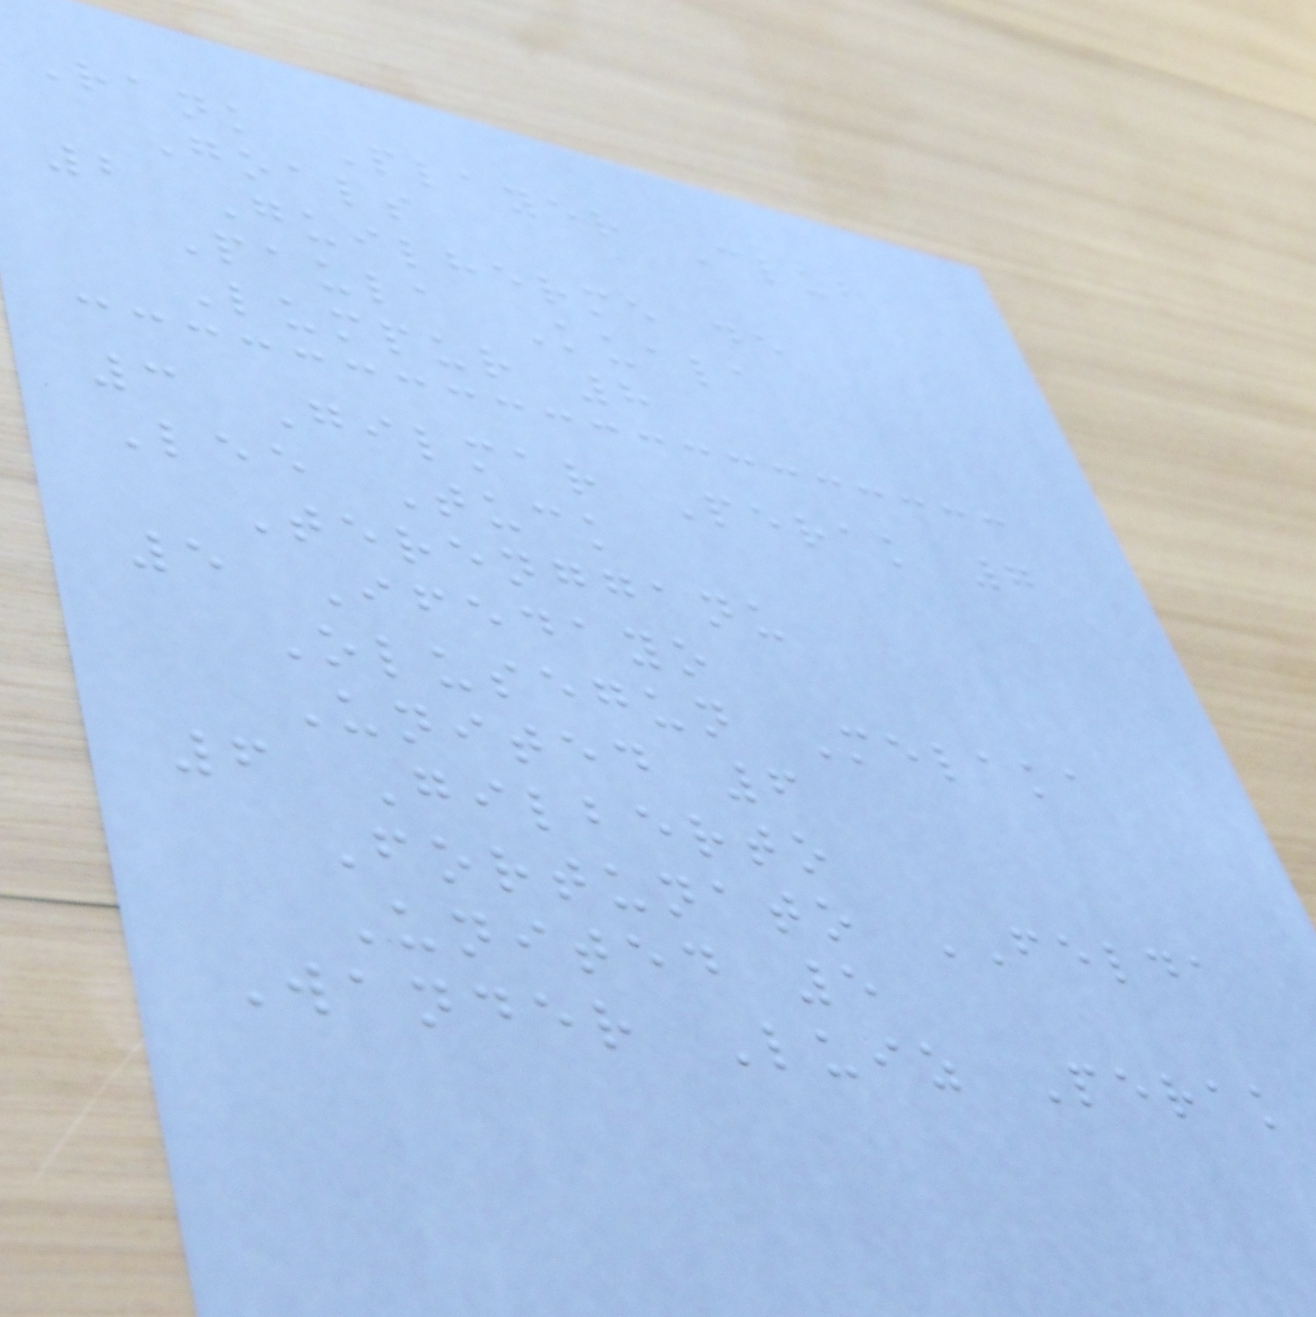Rank Player Club
Goals
2 Guilherme de
Paula Kuala
Lumpur 8
3 Gilmar Perak 7
Lee Tuck
Terengganu
5 Ifedayo
Olusegun Melaka
United 6
6 Gilberto
Fortunato FELDA
United 5
Wander Luiz Perak
